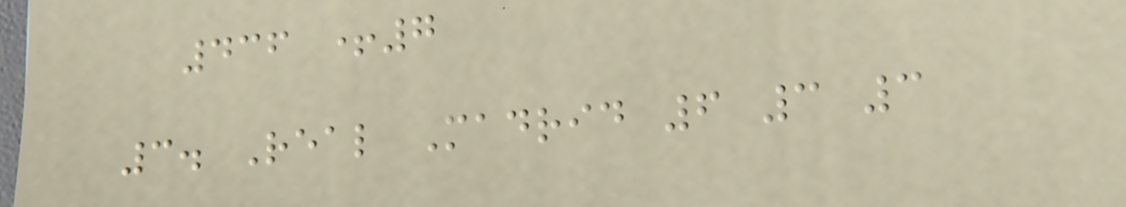436 +7
3. Real Madrid 6 3 3
